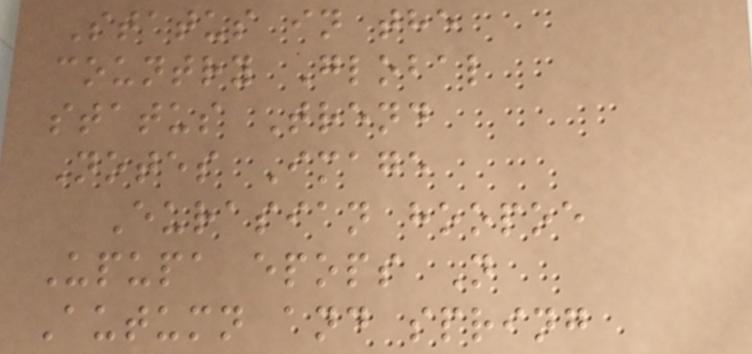Status in the
country Global
status Trend
Notes Image
Eurasian hoopoe
Upupa epops N
Autumn and spring
